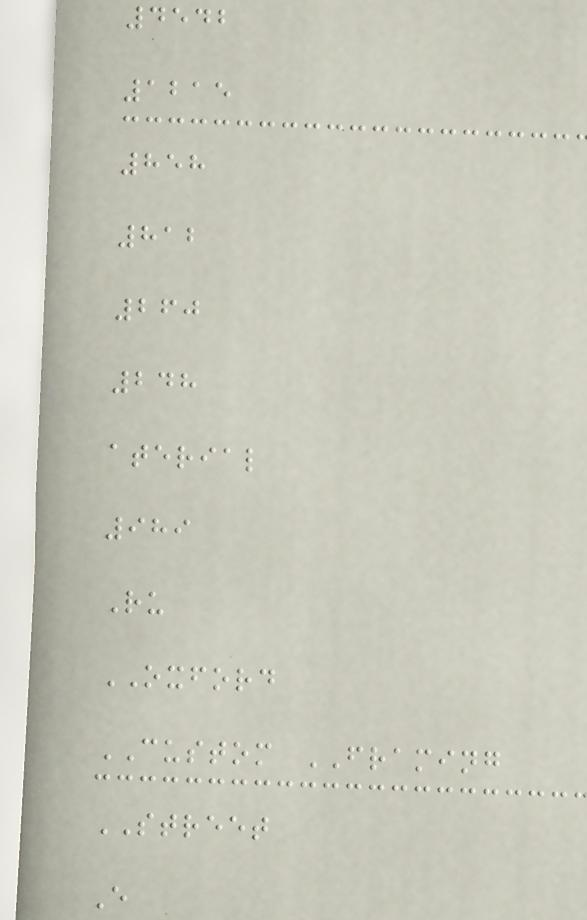4542
1215
858
812
260
248
aterial
989
Ru
OXFORD
CUSTOM FRAMING
STREET
E
